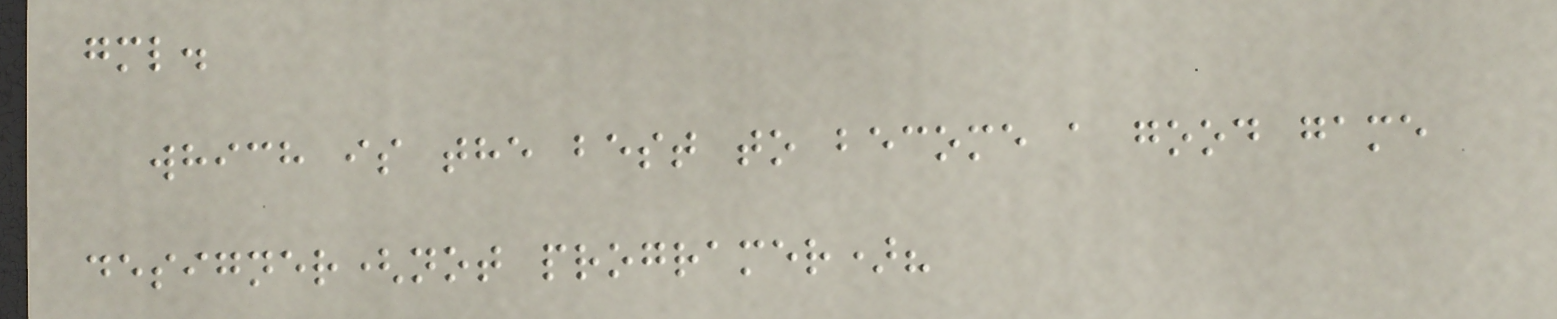gml.
which is the best to become a good game
designer(not programer)?
